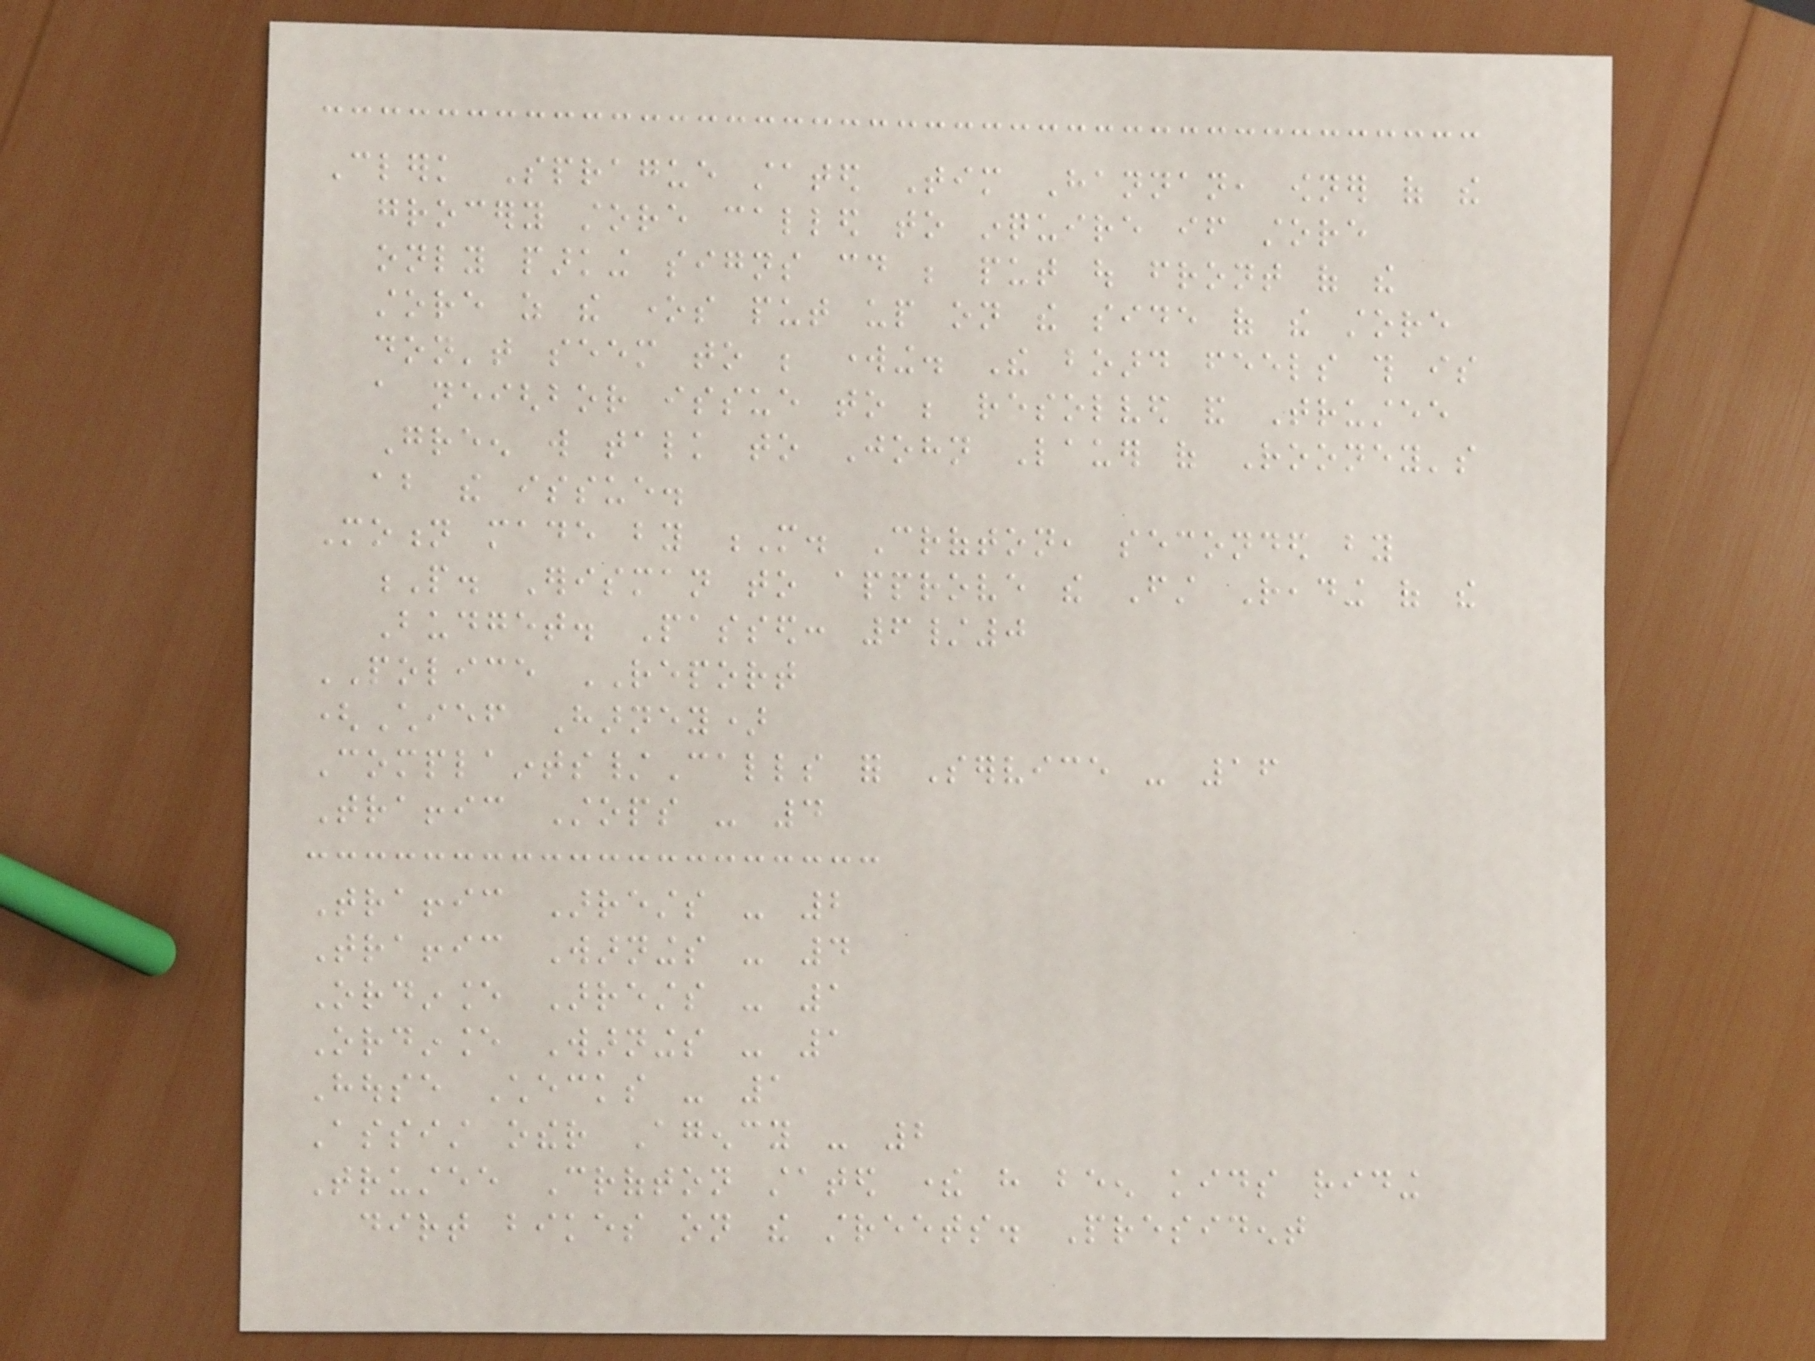Clerk Sprague stated Tim Hannan, owner of the
grocery store called to inquire if store
only parking signs could be put out front of the
store as the ones put up on the side of the store
don't seem to be working. The board feels this is
a neighbor issue to be resolved and Trustee
Green will talk to John Lauer of Rooney's
about the issue.
Motion made by M. Crofton, seconded by
P. Erisman to approve the First Reading of the
Budget. Passed: 6/0
POLICE REPORT
(Chief Harney)
Complaints/Calls for Service - 16
Traffic Stops - 4
Traffic Arrests - 2
Traffic Warnings - 4
Ordinance Arrests - 1
Ordinance Warnings - 1
House Checks - 1
Assist other Agency - 2
Trustee Crofton stated there have been kids riding
dirt bikes on the streets. President
